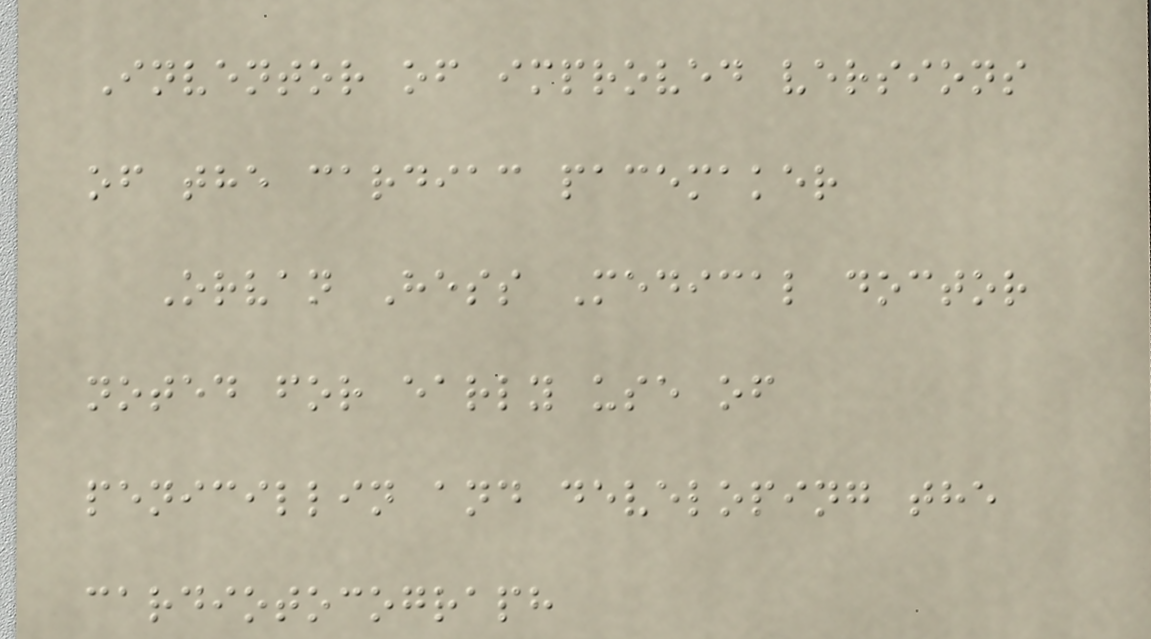Inventor of improved versions
of the cardiac pacemaker
Orvan Hess Medical doctor
noted for early use of
penicillin and developing the
cardiotocograph
